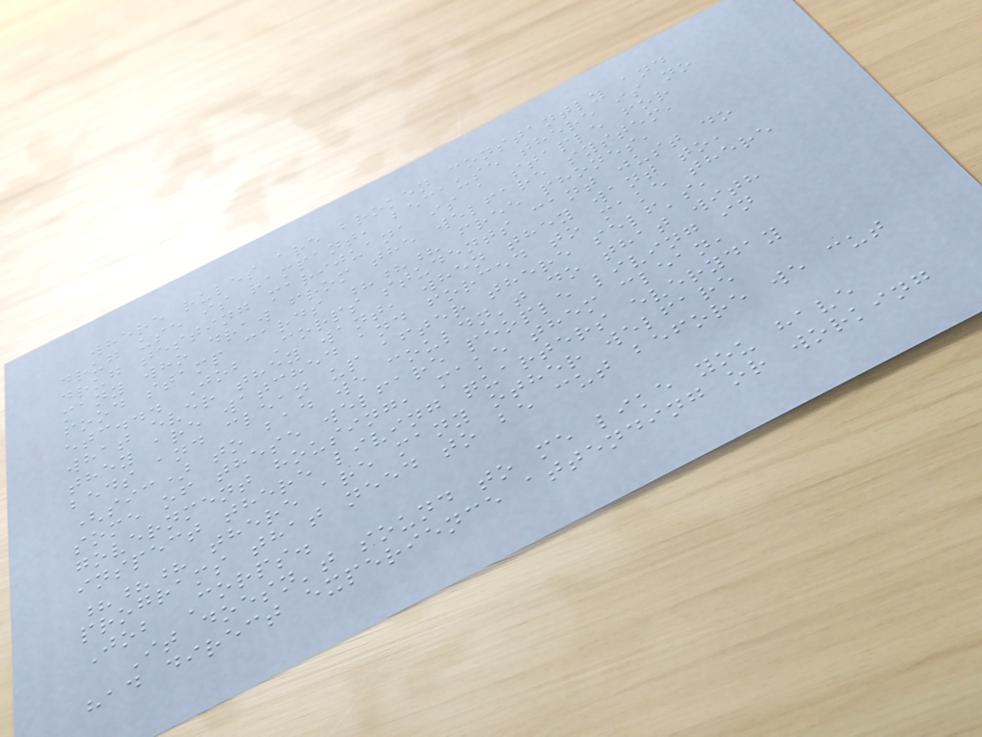where rules are broken constantly and
drug use is rampant, because there is no
drug testing marijuana is a staple for
many who draw from the welfare system,
food stamp cards ??? free phones,
etc... Job Corps students cant just do
what ever they want, when they want to,
they are watched and forced to make there
beds and clean up after there self's,
(sic) to bad we couldn't do that with
some of these welfare people living in
government housing, make them clean,
inspect there living quarters everyday
??? there are many other welfare
programs that need to be cut before we cut
Job Corps.
It doesn't sound to me like you have
had direct experience attending or working
